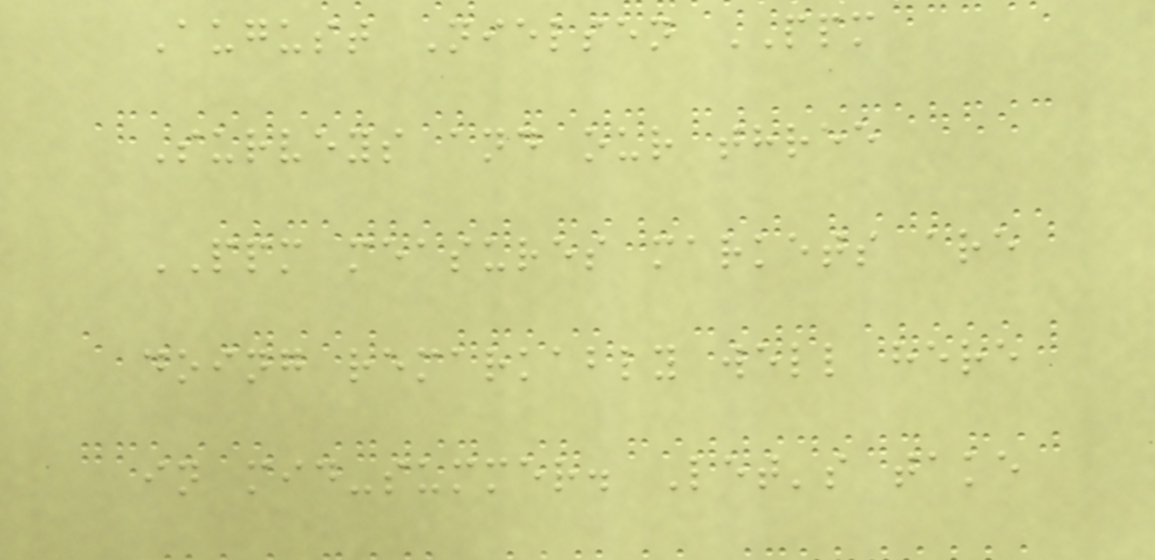August Nielsen PPM
Surveys and our three
PPM measures markets are
doing remarkably well here
in mid-summer. Let's take
